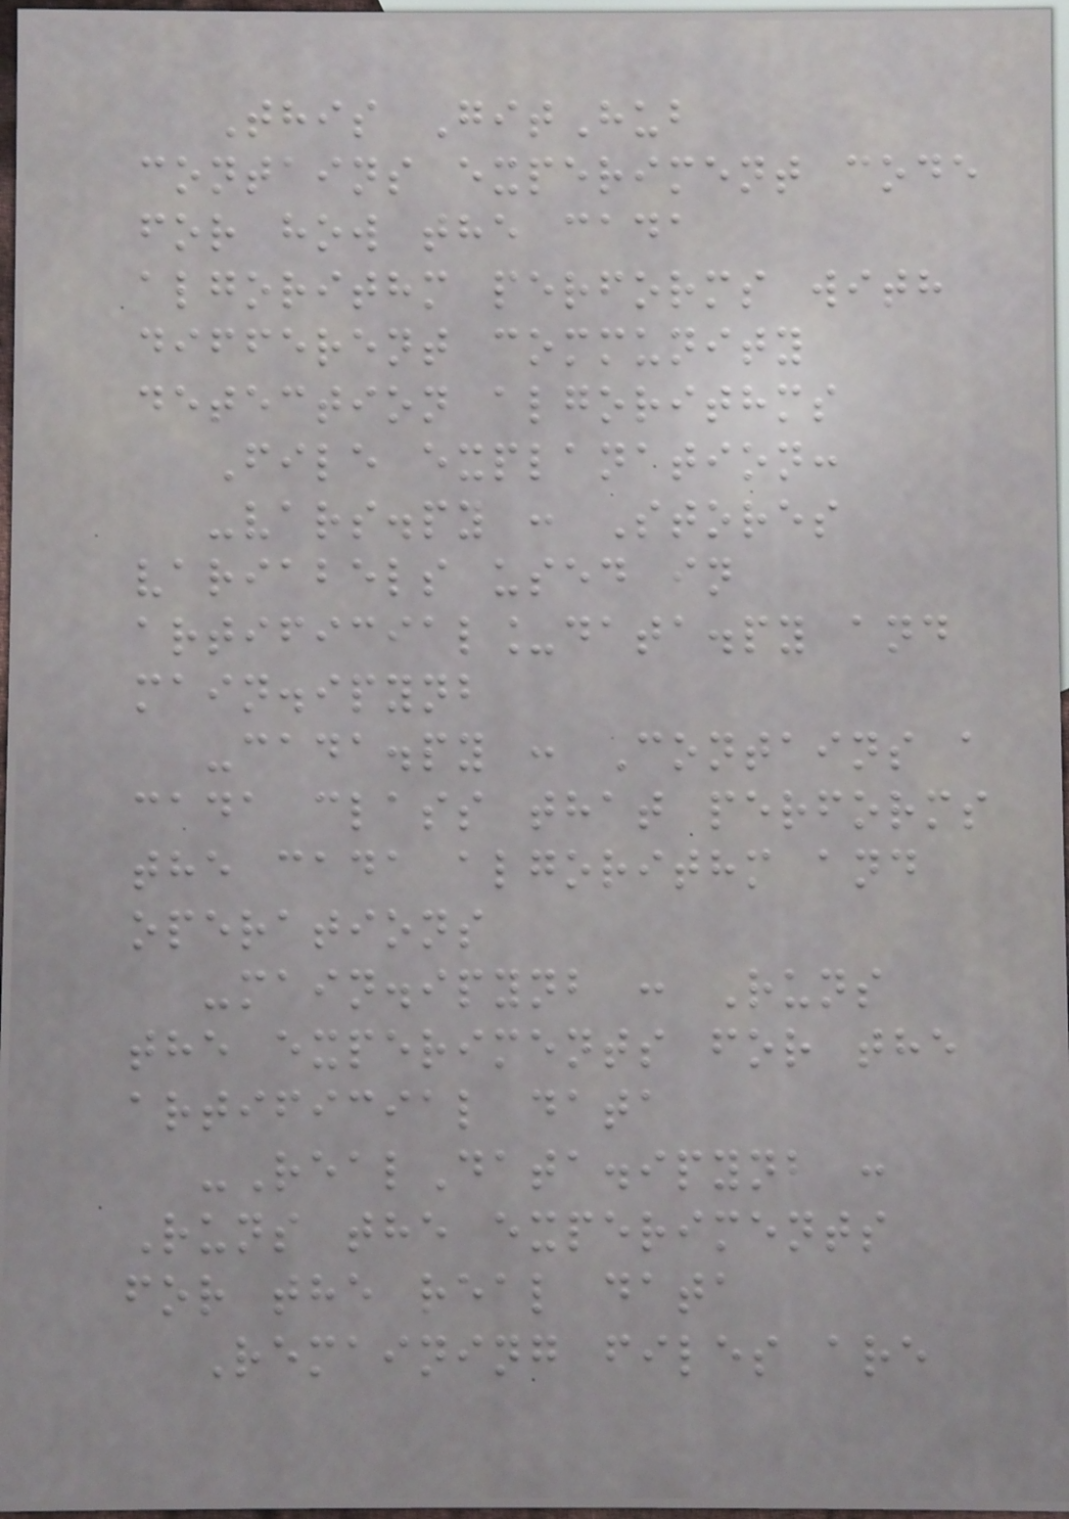This GitHub
contains experiment code
for how the cada
algorithm performs with
different community
detection algorithms
File explanation:
-vars.py : Stores
variabels used in
artificial_data.py and
main.ipynb
-cada.py : Contains a
cada class that performs
the cada algorithm and
operations
-main.ipynb : Runs
the experiments for the
artificial data
-RealData.ipynb :
Runs the experiments
for the real data
Remaining files are
